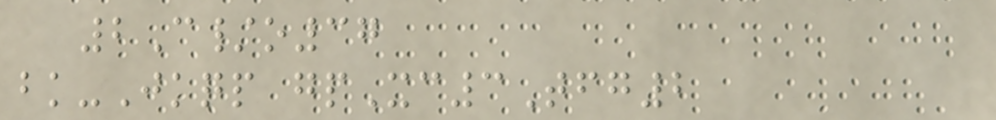2C/o37
bk-Jkqp gpXc3Tfg2
